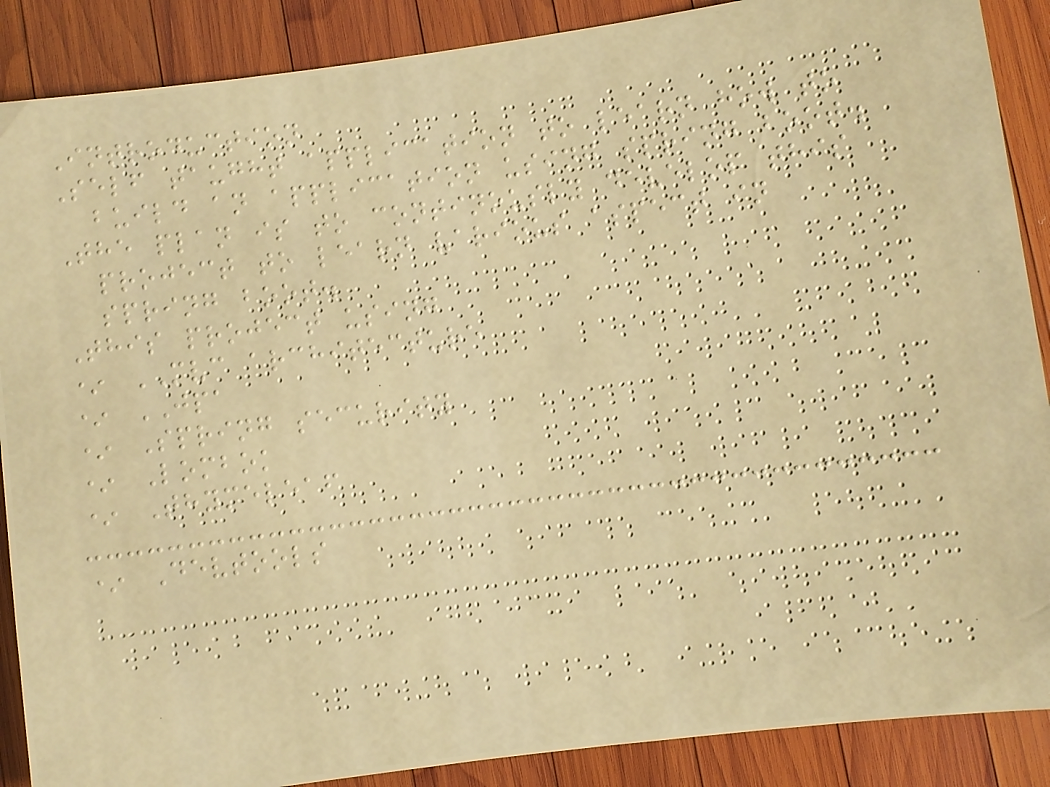Introduction
Self taught application to learn how to
build an application using spring boot.
The plan is to continously develop this
project to learn various aspect in
spring boot.
This project using
* MVC architecture
* JPA
* Spring security
* Lombok
* Thymeleaf
* Devtools
